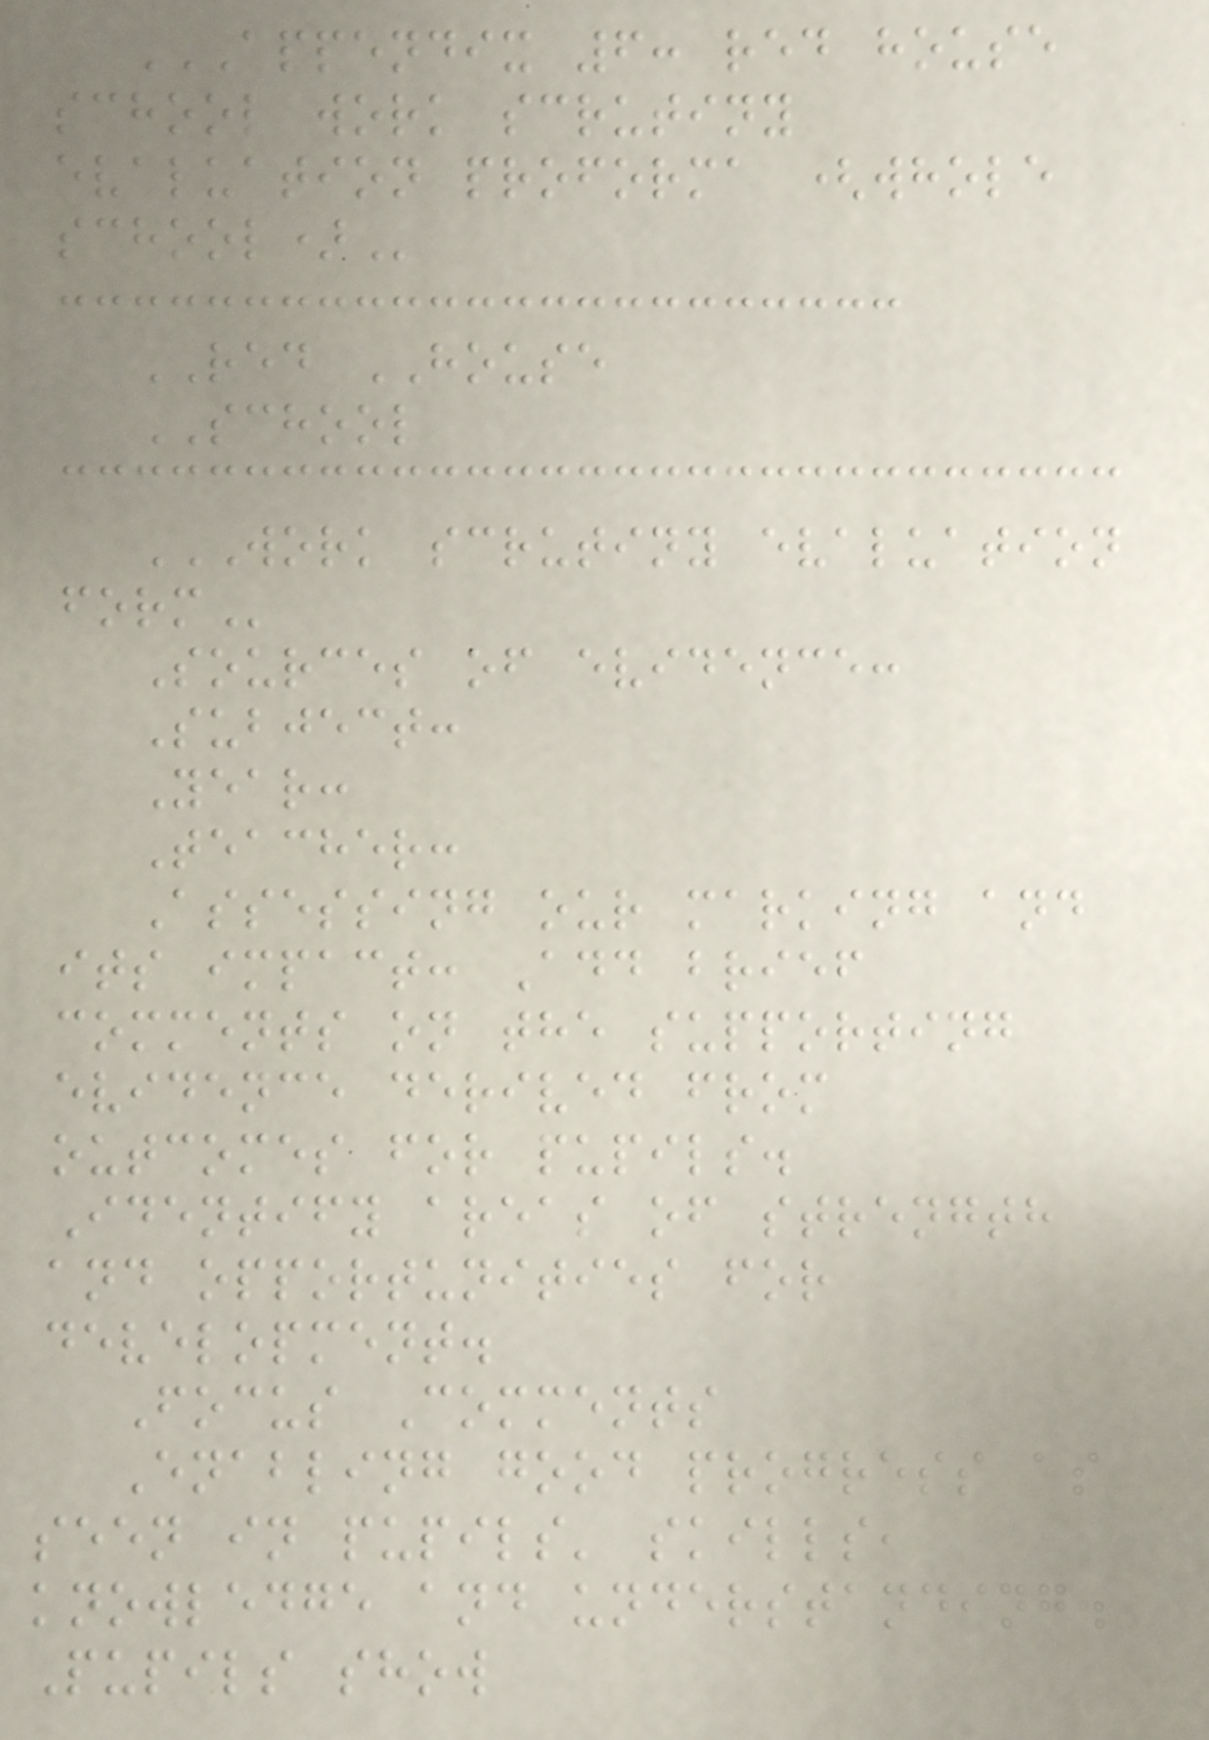APPENDIX 6: RED HOUSE
SCHOOL WORK SCRUTINY
EVALUATION PROFORMA (WHOLE
SCHOOL)
RED HOUSE
SCHOOL
WORK SCRUTINY EVALUATION
FORM
Sources of evidence:
Subject:
Year:
Teacher:
Assessing our marking and
its impact: Add brief
comments on the supporting
evidence derived from
outcomes for pupils.
Identify areas of strength
and opportunities for
development.
Focus Comments
Enabling good progress as
seen in pupils' skills,
knowledge and understanding.
Pupils show
